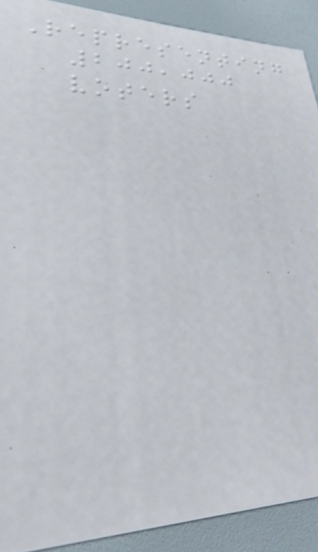Representing
200,000
voters
